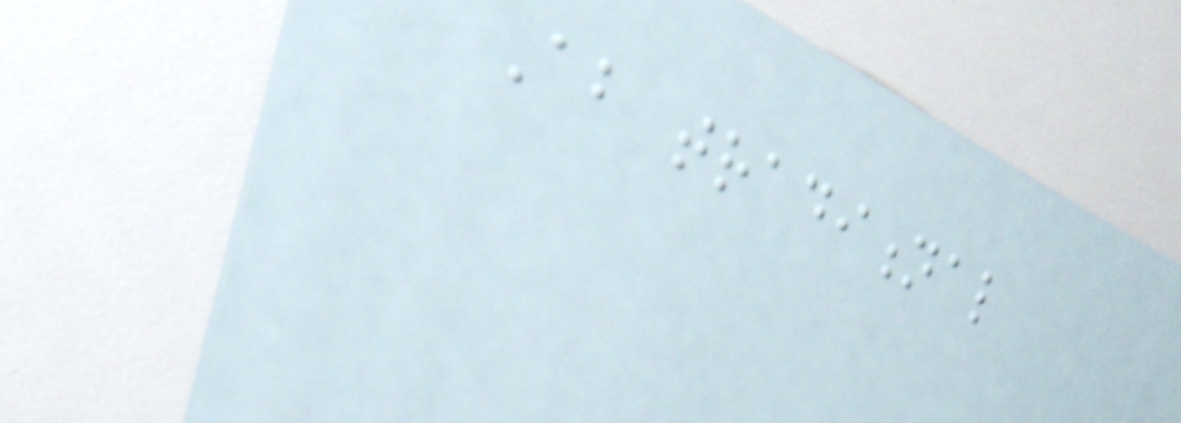About traditional
